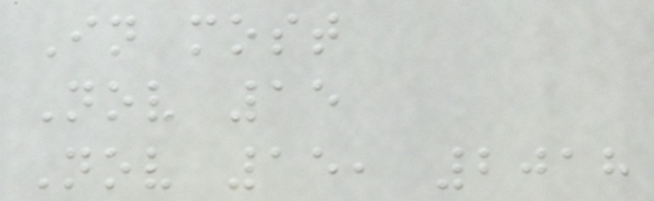In most
Nov 15
Nov 15, 2018
